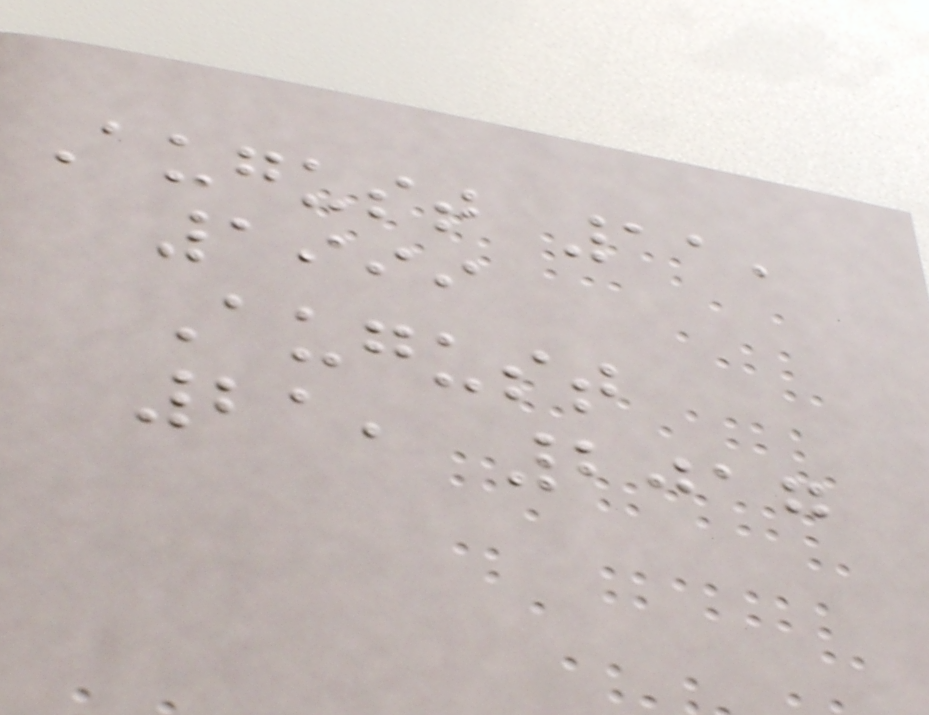August 11,
1999
August
21, 2017
